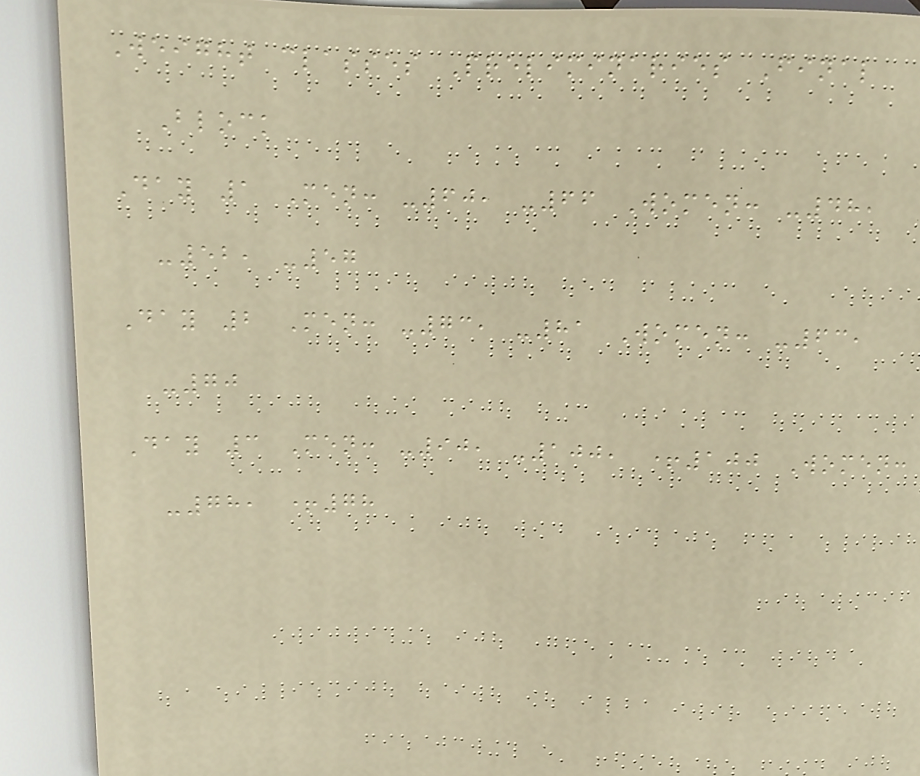Weight classes Preliminaries Final
Block
Day 1 Men: -60, -66 Women: -48,
-52, -57
Day 2 Men: -73, -81 Women: -63,
-70
Day 3 Men: -90, -100, +100 Women:
-78, +78
